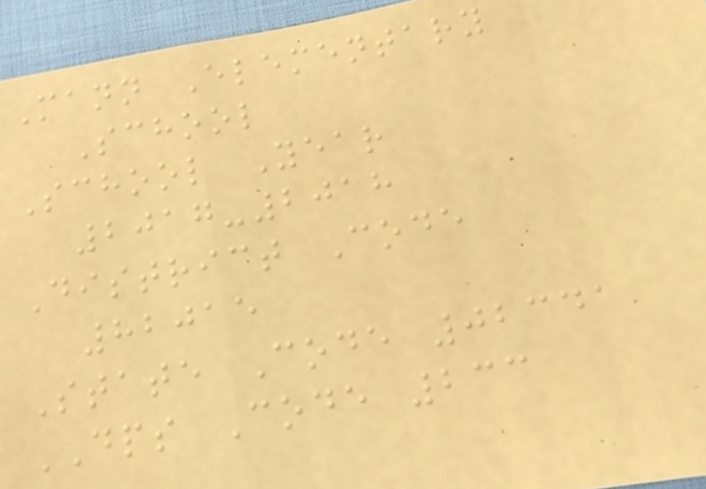Mann Elementary
School
School Year
2017-2018
District Code
82015
State Code 02341
DPS Code 233
